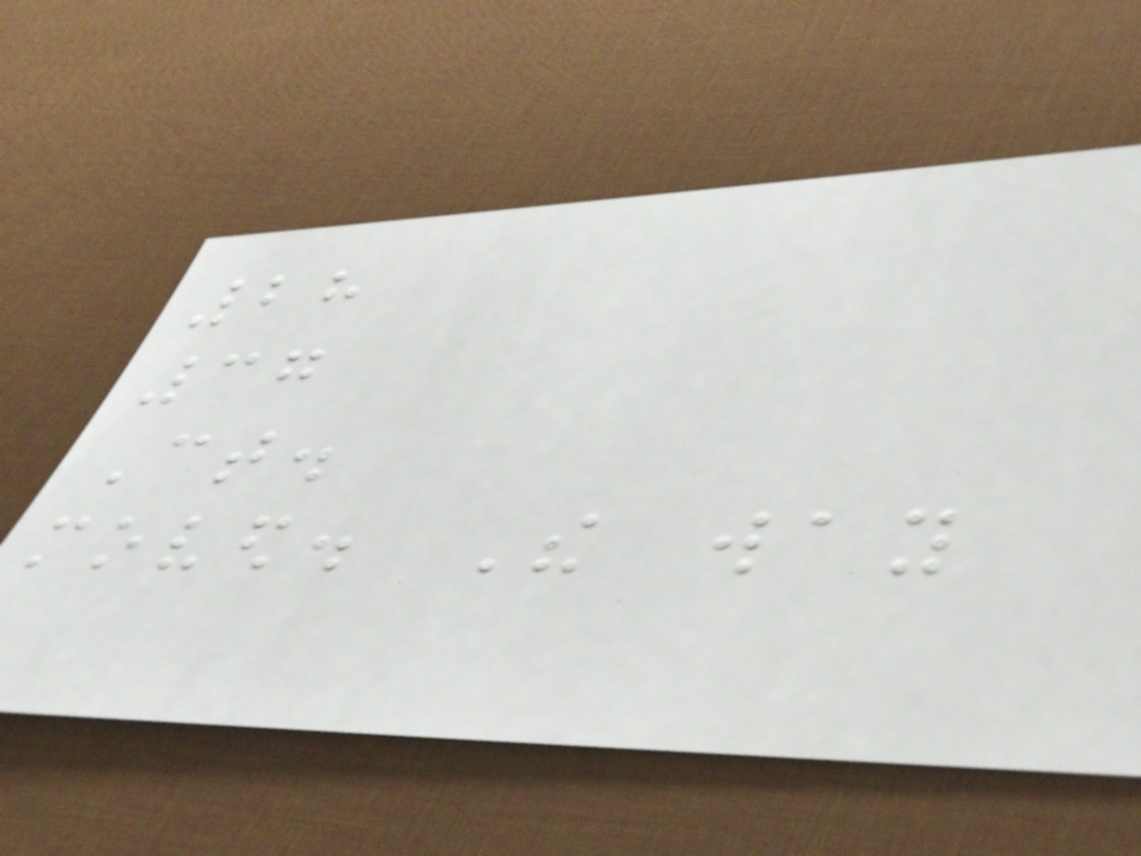28
37
Ct.
moved. The way
